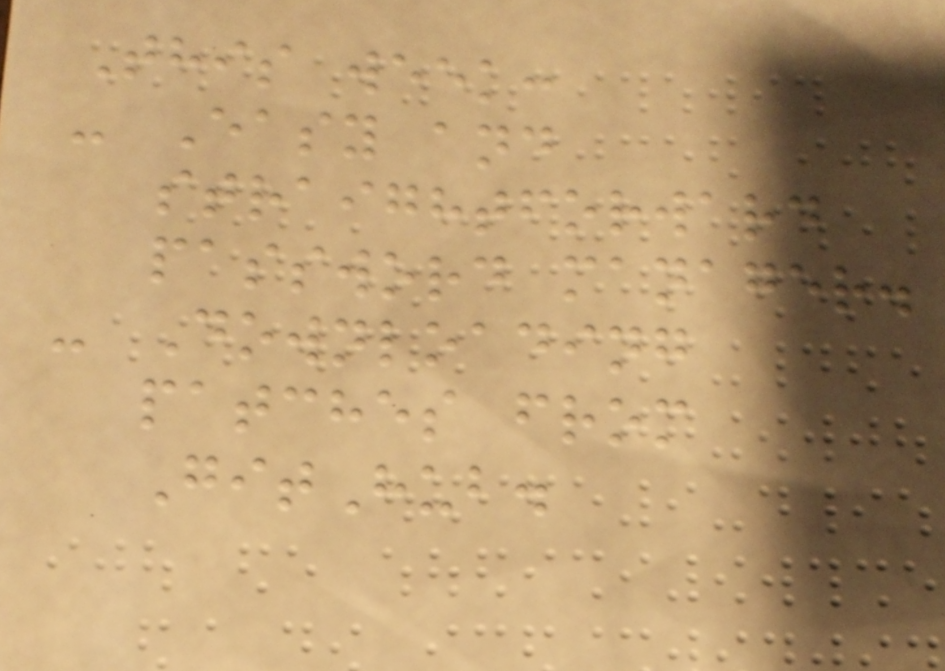This week:
- Easy and
straightforward
password manager.
- Downloading
patches from
GitHub.
